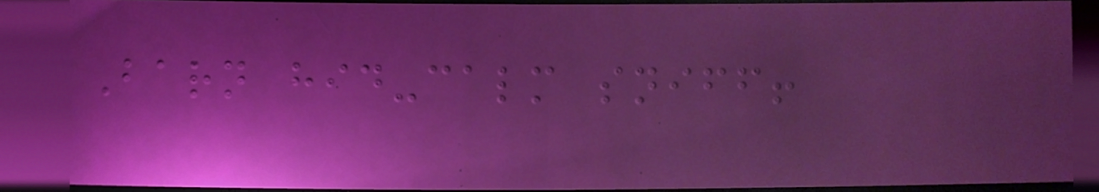Barn hid-calm sniff!
